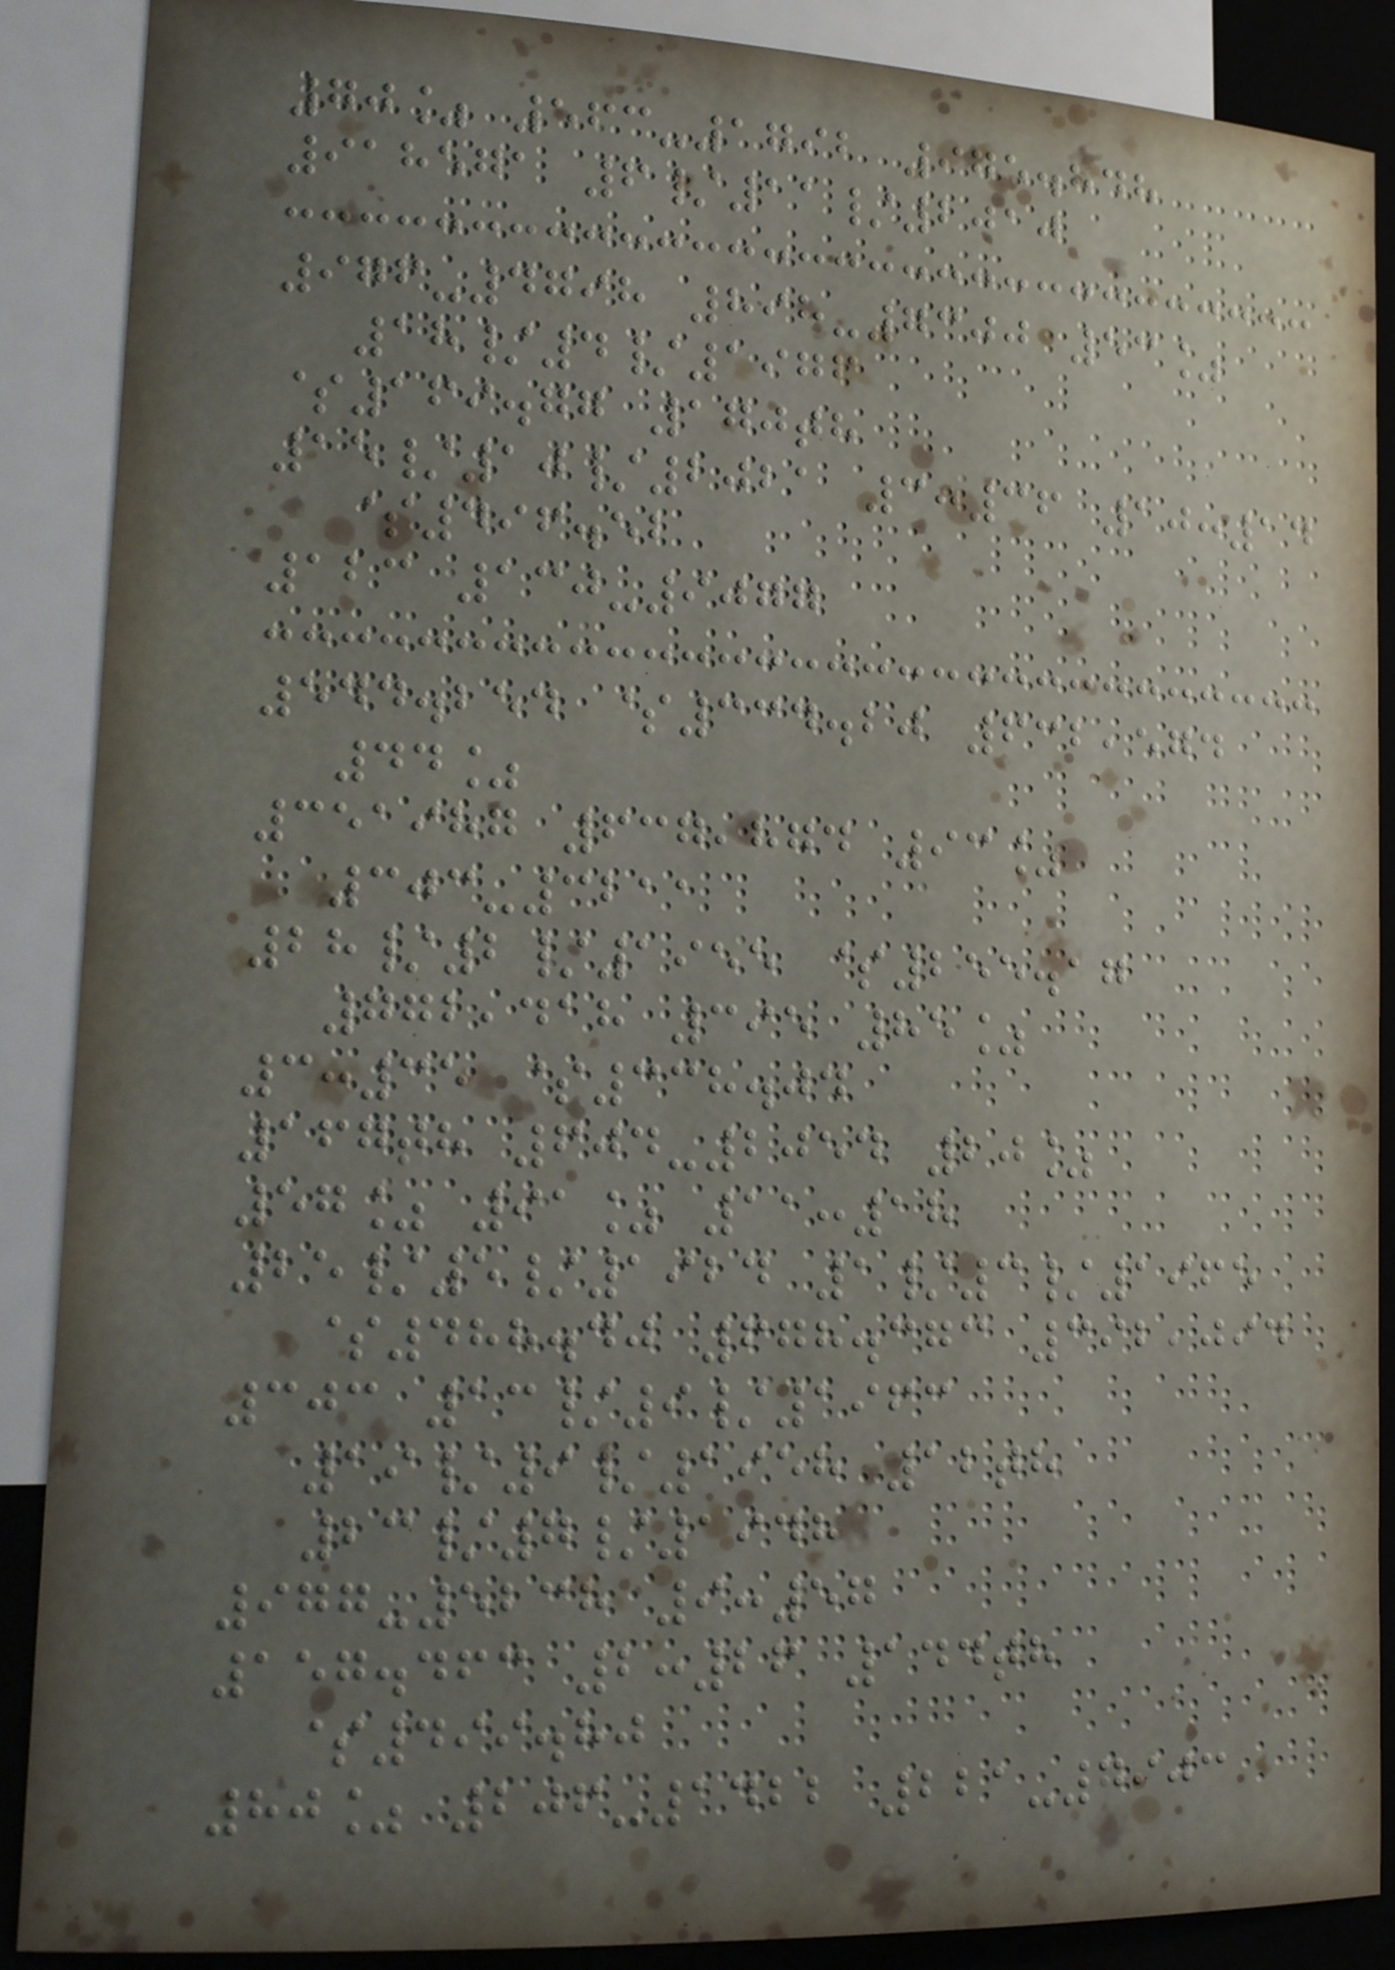70% 563-1792 975.848
918571 6/11/2010
976-4798 898-7300 53%
18/4/1976
$169.77 170th
15/10/2021 3:36 10:14
$496.52
123 130-9077
544.254 $334.20 632,574
44%
351987 637,874 93%
303-3211
28/2/1955 $255.17
772,418 395 85%
3:35 $338.04
167th 604-2054 20%
57% 91% 11:18
25/5/1924 1/3/1965
$488.40 678.373 392,094
303 13/9/1963
19/9/1958 12th
23/7/1948
977-5238 9:57
157.463 2:26 144th
$499.80
80% 206-1422 221-7903
